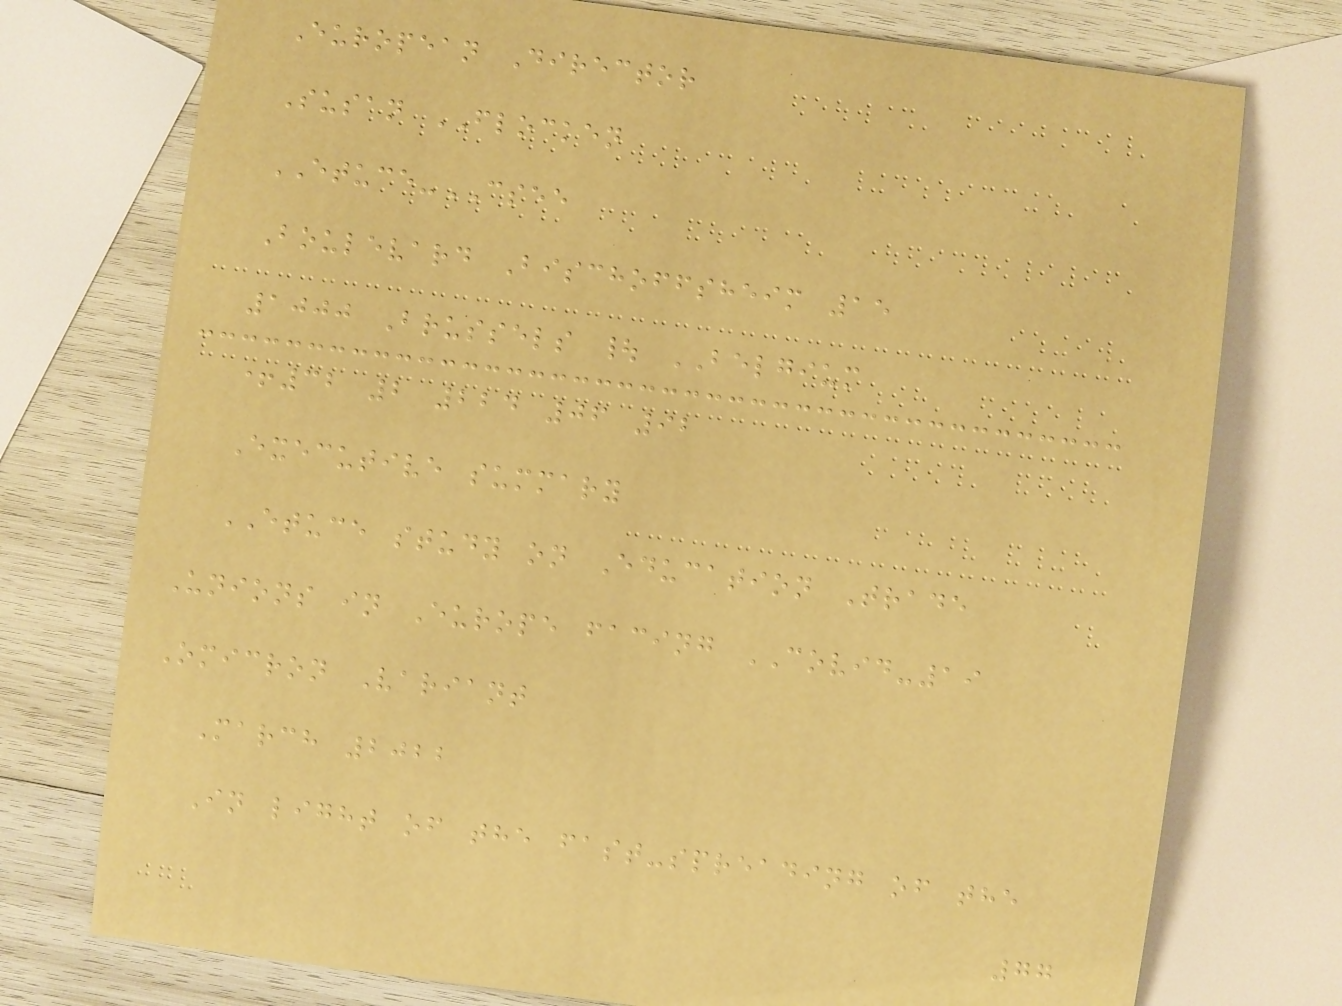European Director
Susan FLOCKEN
ETUCE-CSEE
Boulevard Bischoffsheim 15
1000 Brussels | BELGIUM
+32 2 224 06 92
Executive summary
ETUCE study on Education Trade
Unions in Europe facing COVID-19
Omicron Variant
March 2022
In light of the fast-spreading of the
77
